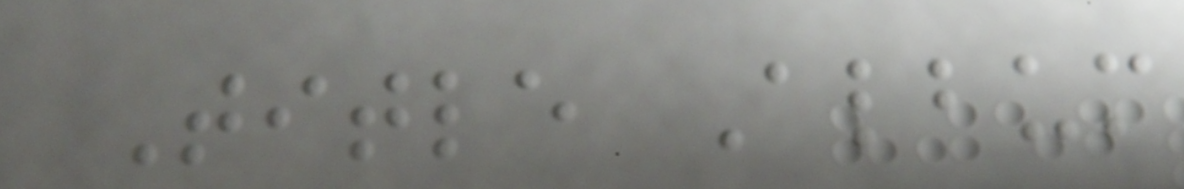Title Album
